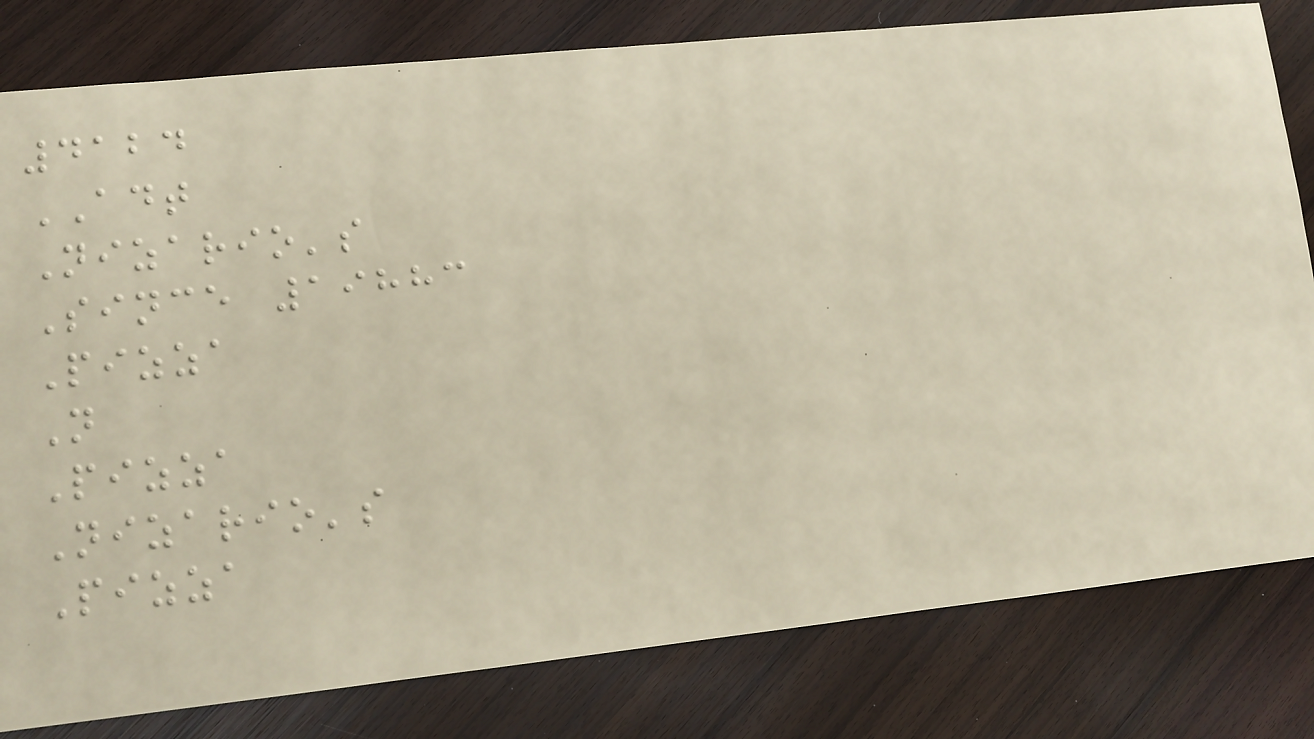4124
ADT
Nizario's
Since 19883
Pizza
N
Pizza
Nizario's
Pizza
